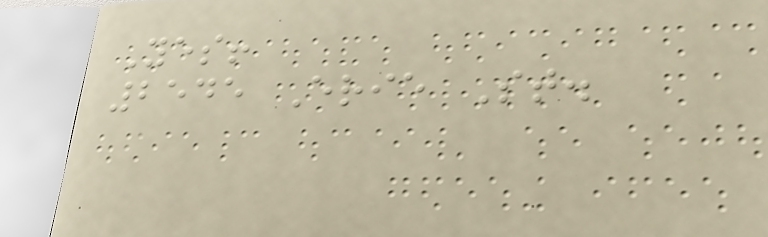Yes!
2545 Erie St.
